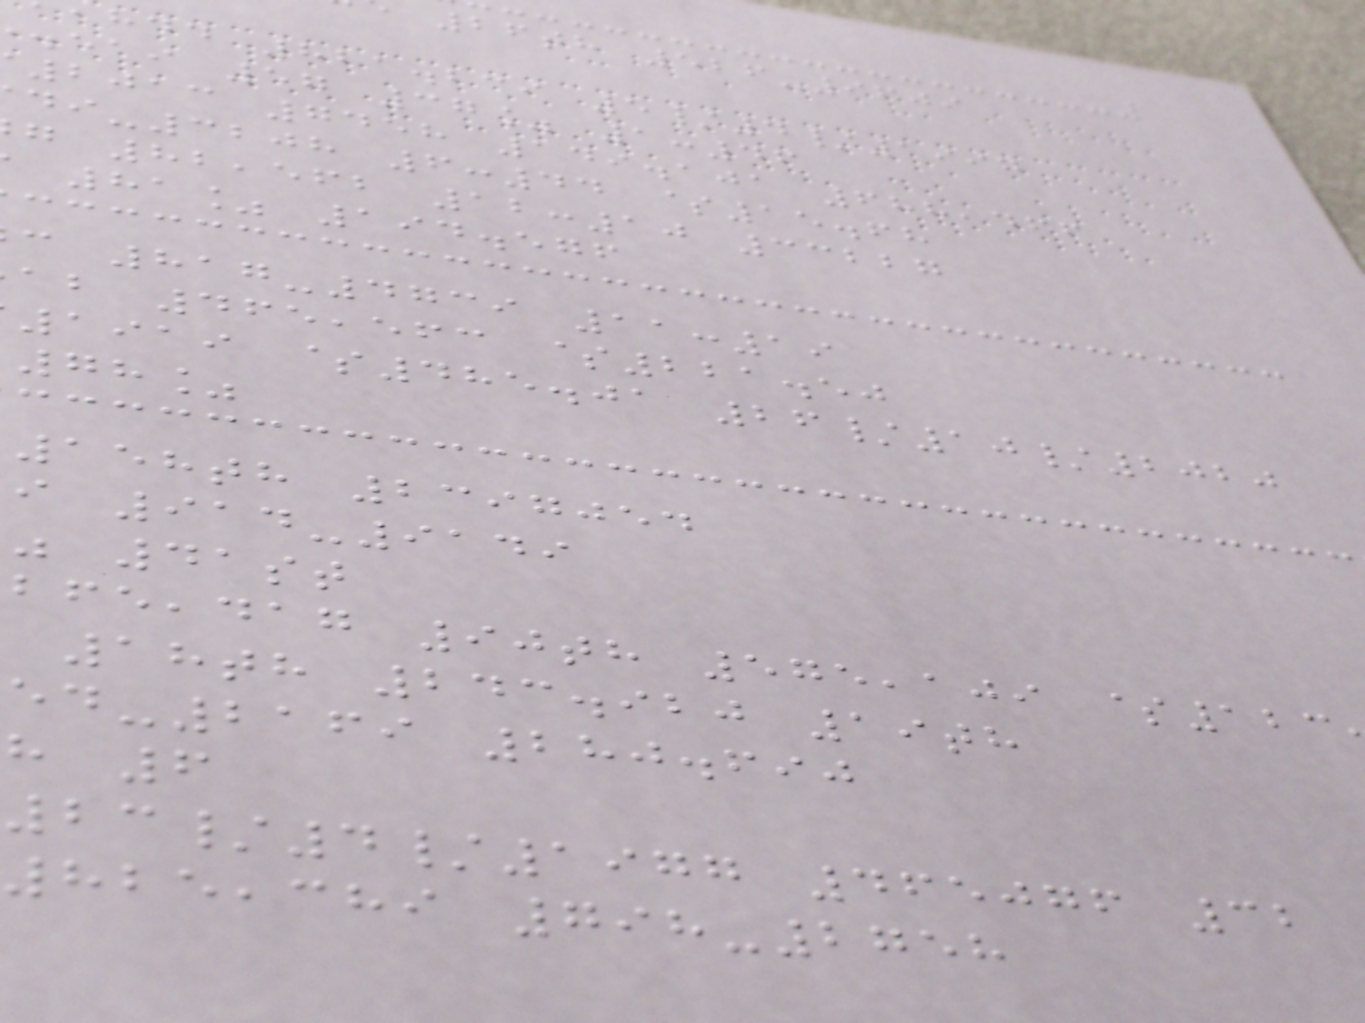26th 526-9609
hdd 821.239 5/4/1997
.eai 57 37% 1:46
2013 7458 149.101 688,466
-3208 6:44 $15.68
g 82,562 12:10 33227
81% 194.576
c 817-4739 11:19
ab 465,563 $221.50
1919 $485.01 26/10/2020
78%
158th 2397054
i 914-9149
41st
,dag 90th 575,109 $123
18th 243.920 19th
-2169 280.690
h 6
23/4/1977 465076 32
825,389 798-2758
